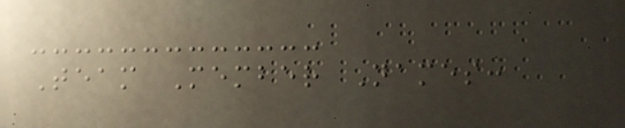Team Member Names:
